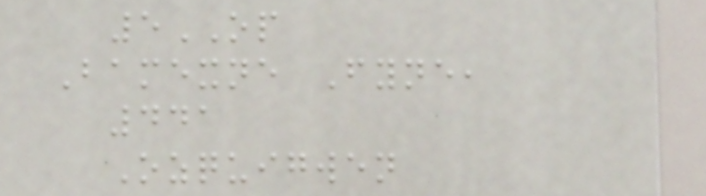5OP
Bamexne Fyne,
441
Ozquigwen
